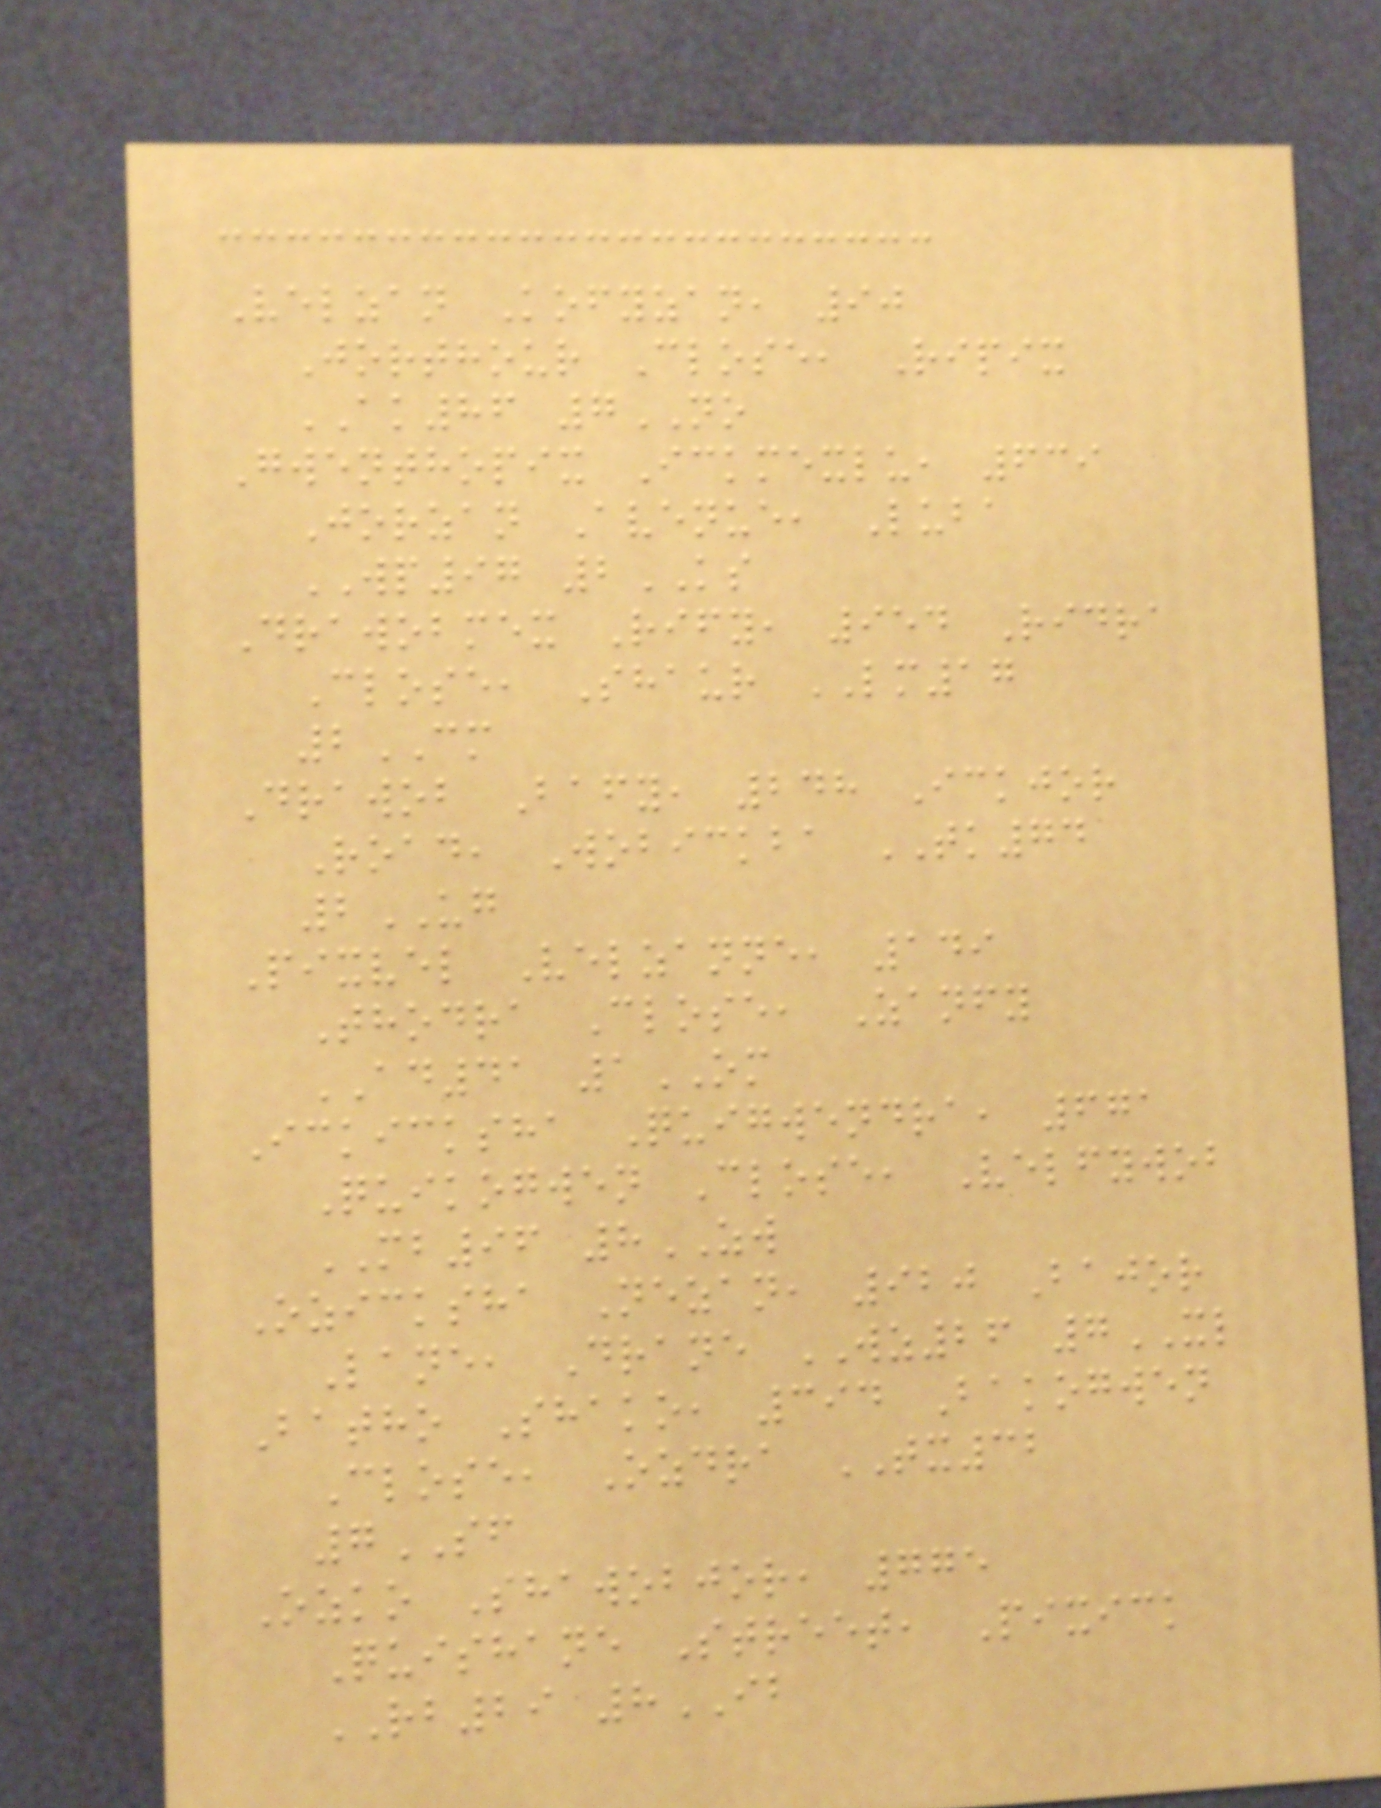Velzan Kofyzan, 90
Jorthour Close, Ripix
AK86 7NO
Gwenthopix Ickmexlu, 639
Jorzan Avenue, Luba
WP97 2KS
Drawobmex Rify, 954 Ridra
Close, Shaur LM17
2CM
Drawob Bafy, 248 Ickjor
Road, Wobickba TK74
2UG
Pixvel Velzanne, 149
Thodra Close, Zanfy
AD41 1OM
Ickicksha Quigwendra, 671
Quikogwen Close, Velfywob
MB96 8ZW
Ozicksha Nezan, 920 Bajor
Lane, Drane WZ26 7XL
Batho Shako, 394 Bakogwen
Close, Ozdra TX32
7SF
Ozko Shawobjor, 775
Quishane Street, Pixick
RB29 8IB
